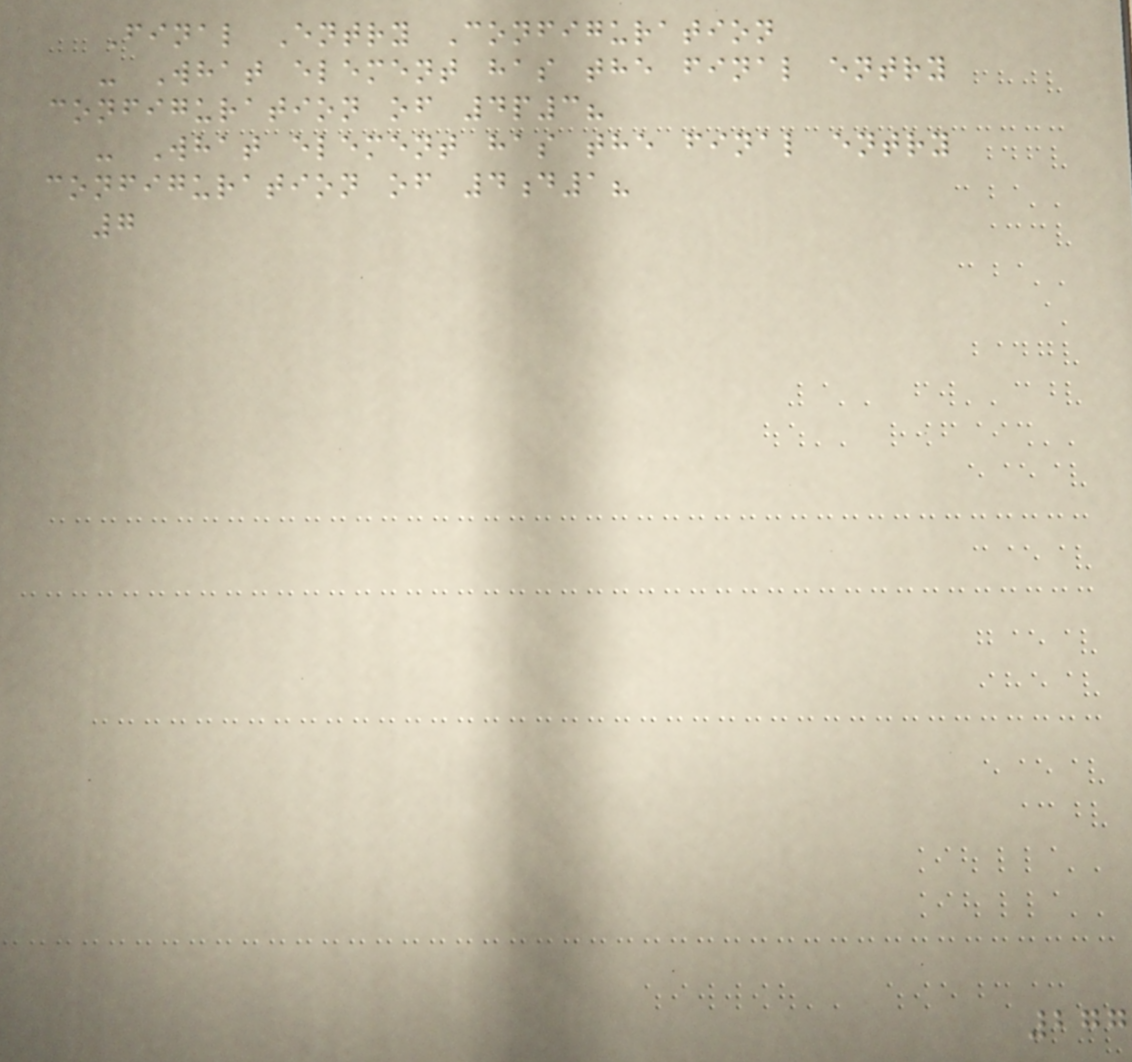Final Entry Configuration
- What element has the final entry
configuration of 4p3?
- What element has the final entry
configuration of 4d1?
7
277
